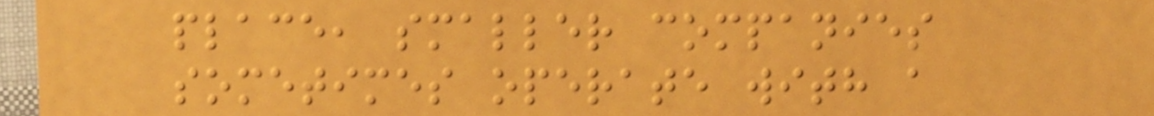place, smaller companies
sometimes operate with a
